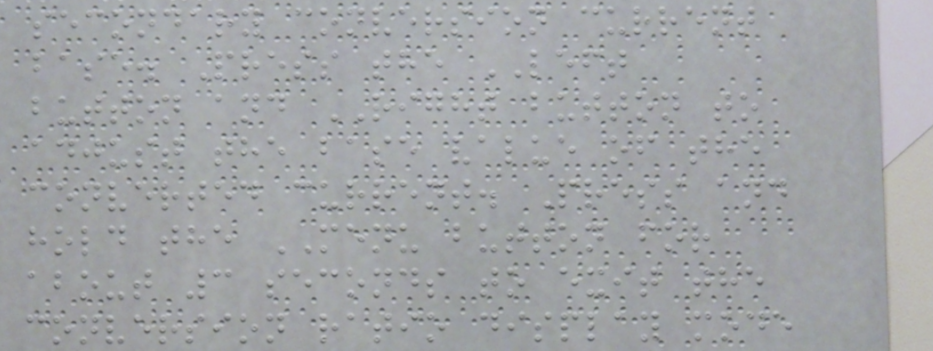secondary conversion current
base. Press the LEFT
button and RIGHT button to
adjust the base value of the
converted current. Press and
hold the MENU button for
about 3 seconds to exit the
conversion ratio display mode
